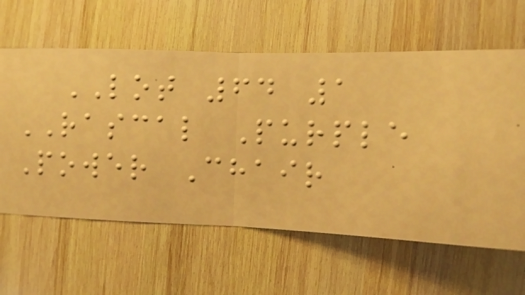LOT 64 1
RASCAL Purple
Power Chair
